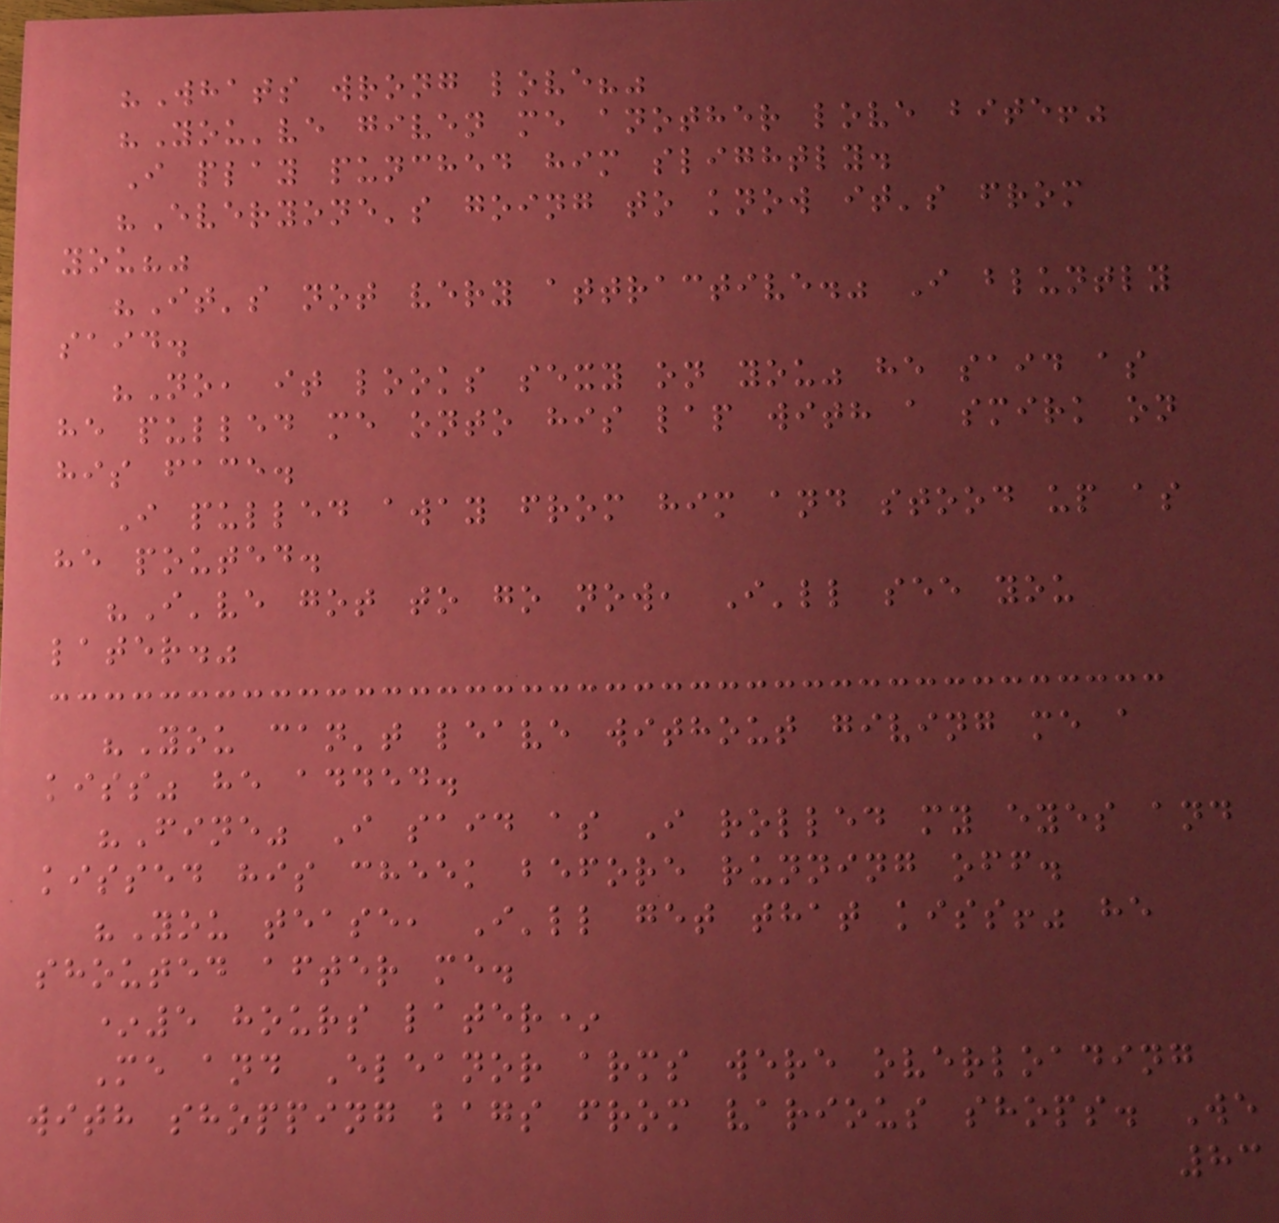"Whats wrong love?"
"You've given me another love bite!"
I play punched him slightly.
"Everyone's going to know it's from
you?"
"It's not very attractive." I bluntly
said.
"No, it looks sexy on you" he said as
he pulled me onto his lap with a smirk on
his face.
I pulled away from him and stood up as
he pouted.
"I've got to go now, I'll see you
later."
"You can't leave without giving me a
kiss" he added.
"Fine" I said as I rolled my eyes and
kissed his cheek before running off.
"You tease, I'll get that kiss!" he
shouted after me.
*5 hours later*
Me and Eleanor arms were overloading
with shopping bags from various shops. We
83
